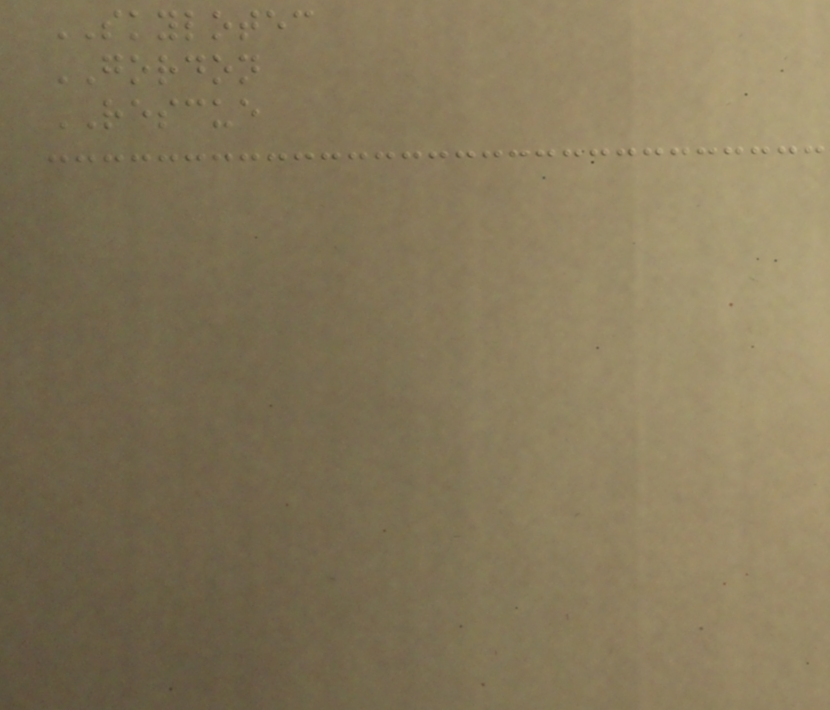SKYLOTEC
GORDON
RESCUE
